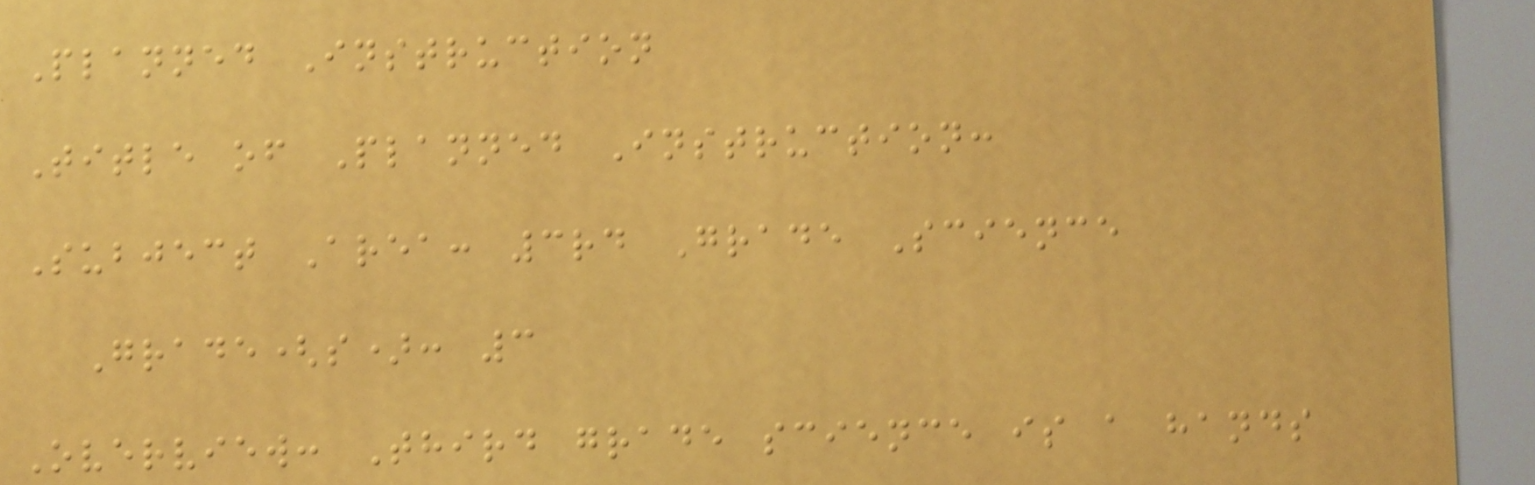Planned Instruction
Title of Planned Instruction:
Subject Area: 3rd Grade Science
Grade(s): 3
Overview: Third grade science is a hands
